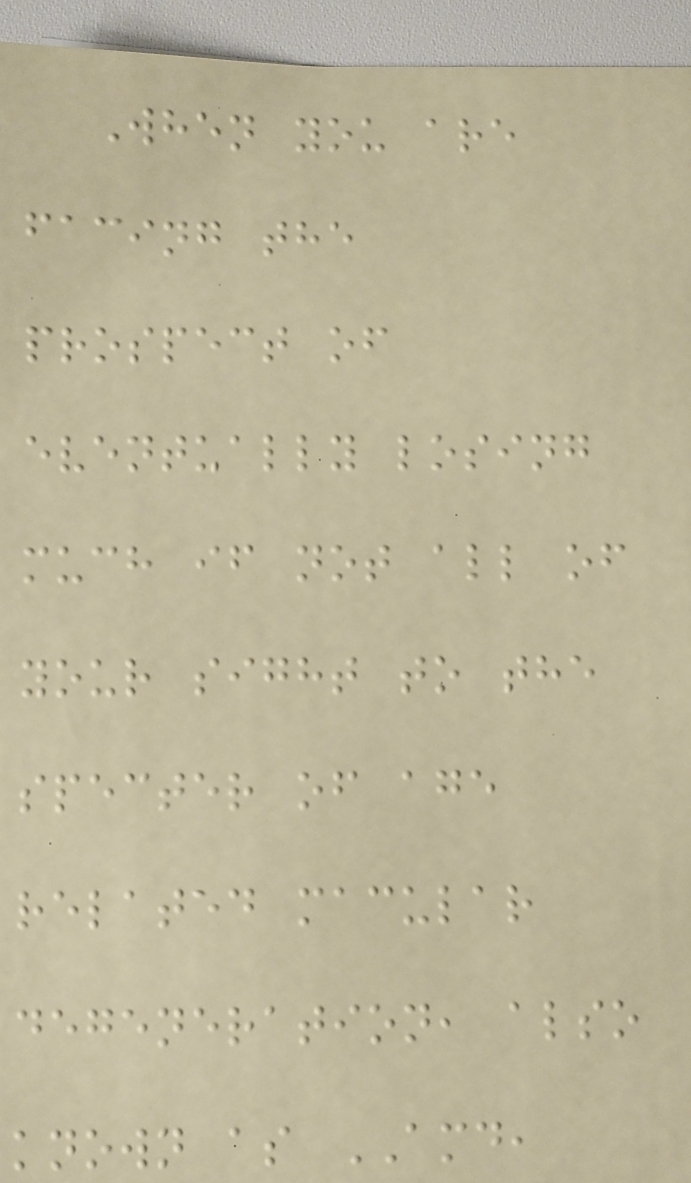When you are
facing the
prospect of
eventually losing
much if not all of
your sight to the
specter of age
related macular
degeneration, also
known as AMD,
